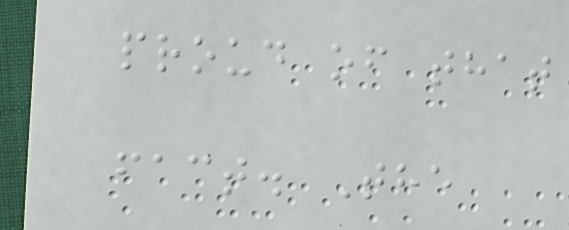proud of that
fact. The
